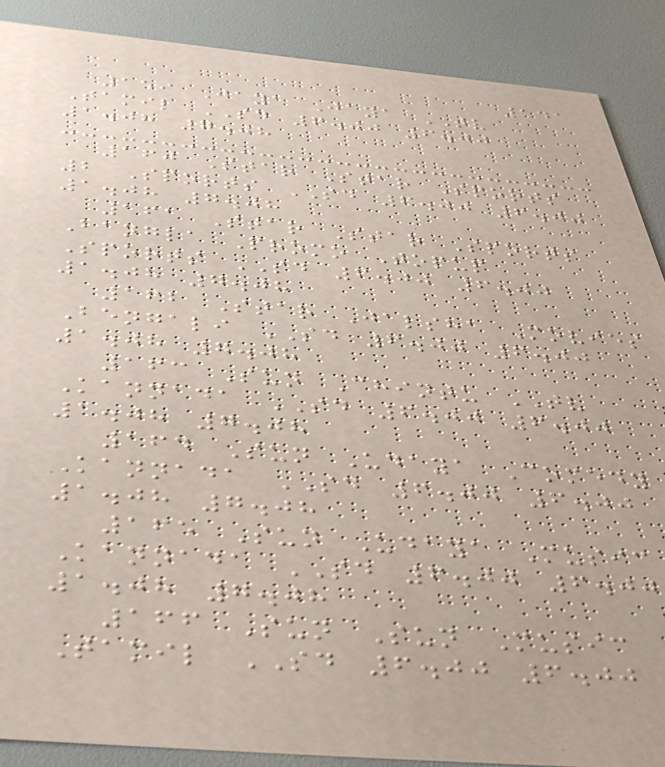141
159 Jaya Jaya TV
Tamil SD 6.00 6.00
1.08 7.08
160 Star Star Sports
2 Sports SD 6.00 6.00
1.08 7.08
161 Star Star Sports
Bangla Promo Topup
Sports SD 6.00 6.00
1.08 7.08
162 Star Jalsha Movies
Bengali SD 6.00 6.00
1.08 7.08
163 Sun Chintu TV
Kannada SD 6.00 6.00
1.08 7.08
164 Sun Udaya Comedy
Kannada SD 6.00 6.00
1.08 7.08
165 Sun Udaya Music
Kannada SD 6.00 6.00
1.08 7.08
166 Sun Sun Music
Tamil SD 6.00 6.00
